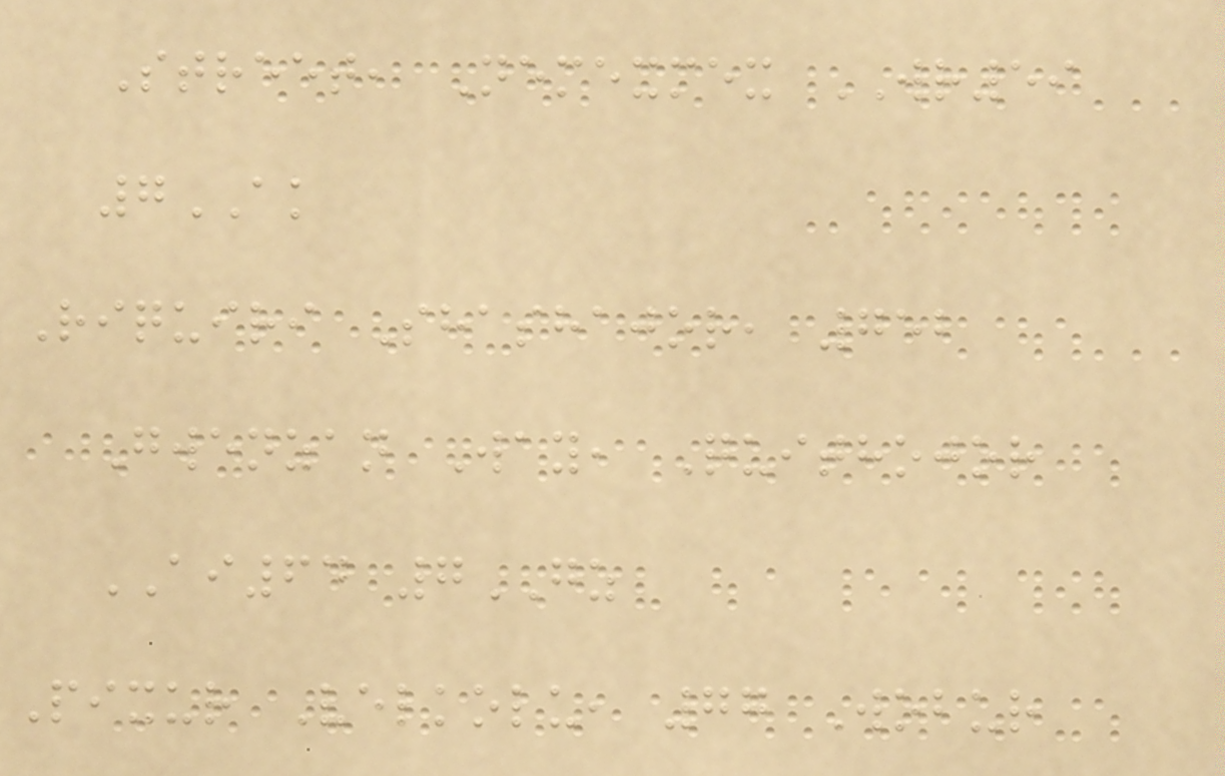Street, Nemexmex WR59
7AK
Riquiri Shashajor, 752
Gwenzan Way, Quithojor
AI64 7GZ
Pixur Velkolu, 77 Wobur
